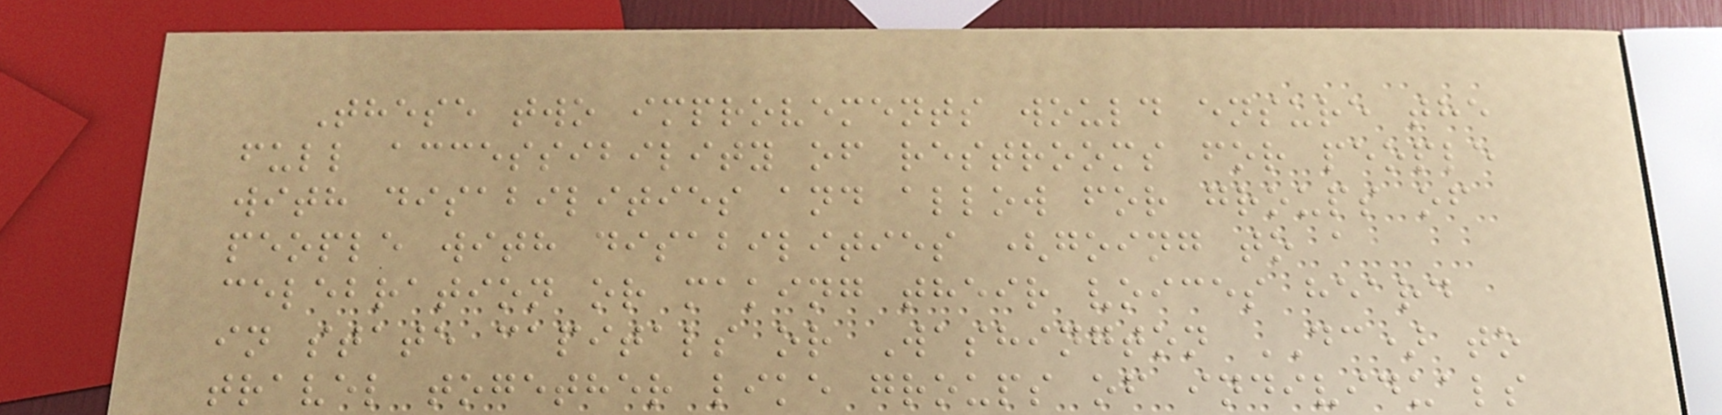These two improvements would ensure the
full accessibility of restrooms for people
with disabilities and allow for groups of
people with disabilities (going to a
celebration or making their voices heard
in state capitals or Washington DC) to
travel together like groups of individuals
